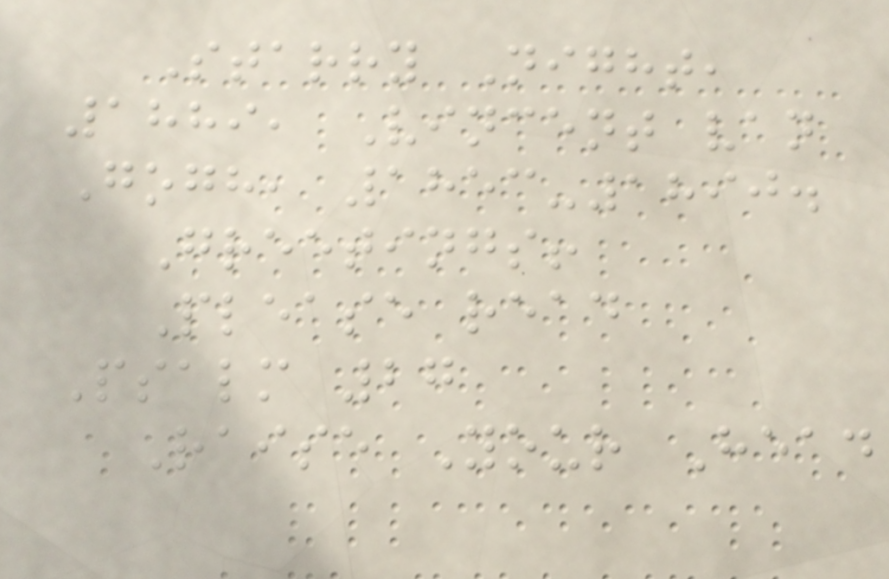Starry Night,
1889, Vincent van
Gogh, 1853-1890.
Greetings!
Please read
Psalm 27
Raise Your Head
